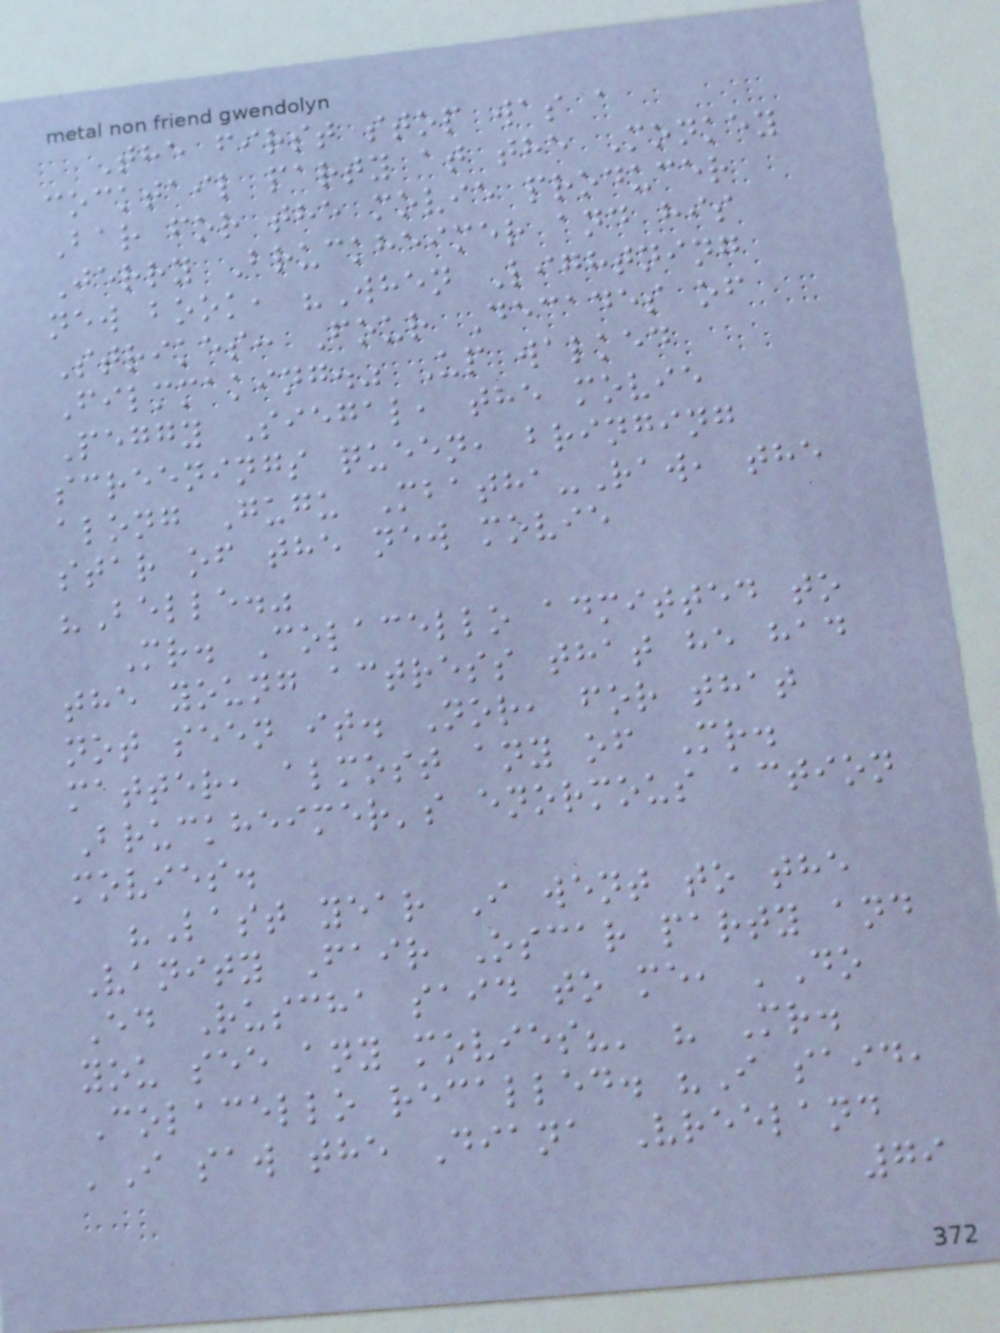The first stop was a
cocktail party at the Monkey
Bar for the movie producer
Jerry Bruckheimer and his
new book, "When Lightning
Strikes: Four Decades of
Filmmaking." Up walked
Peggy Siegal, the movie
screenings queen, bringing
along Gugu Mbatha-Raw, the
star of the new movie
"Belle."
Mr. Colacello admitted to
the young actress that he had
not seen it. Nor, for that
matter, almost any of Mr.
Bruckheimer's enormous action
movies.
"Last year I went to the
Vanity Fair Oscar party and
Ed Ruscha said to me, 'Do
you see any movies?' " Mr.
Colacello recalled. "I said,
'I saw the Diana Vreeland
79
